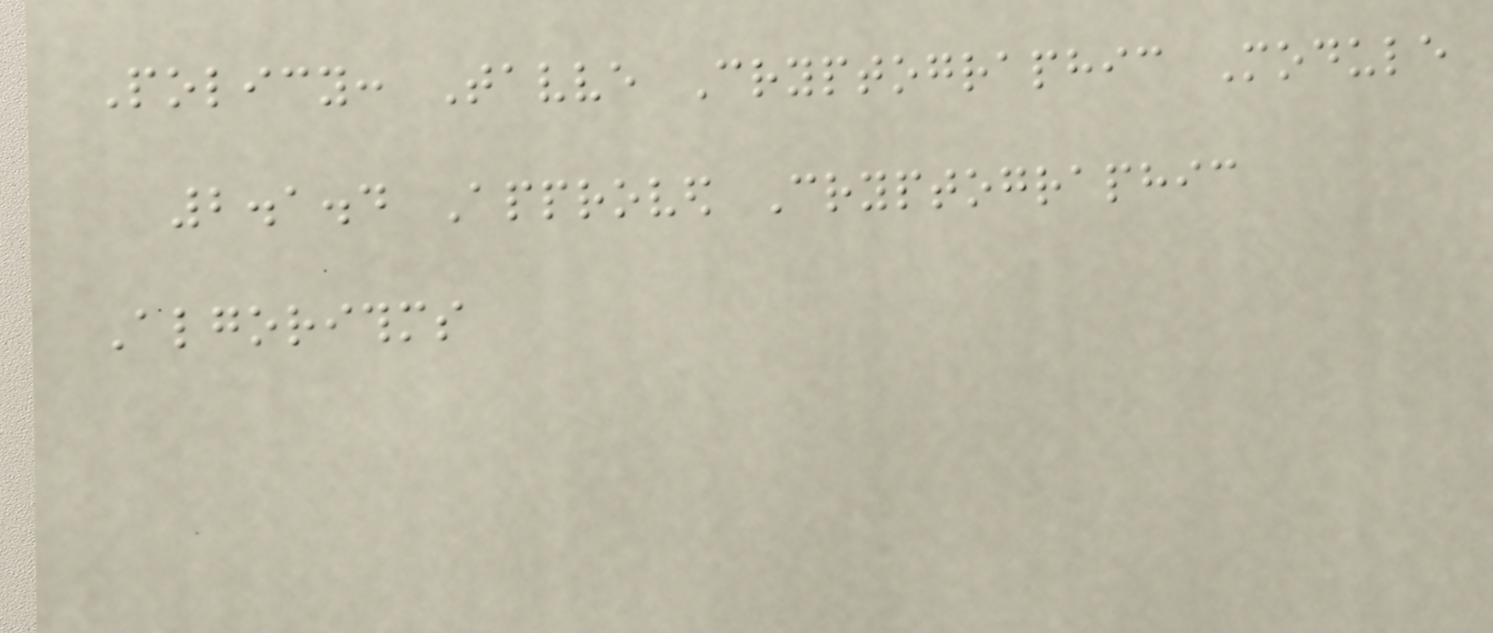Policy: Tavve Cryptographic Module
2.1.4 Approved Cryptographic
Algorithms
